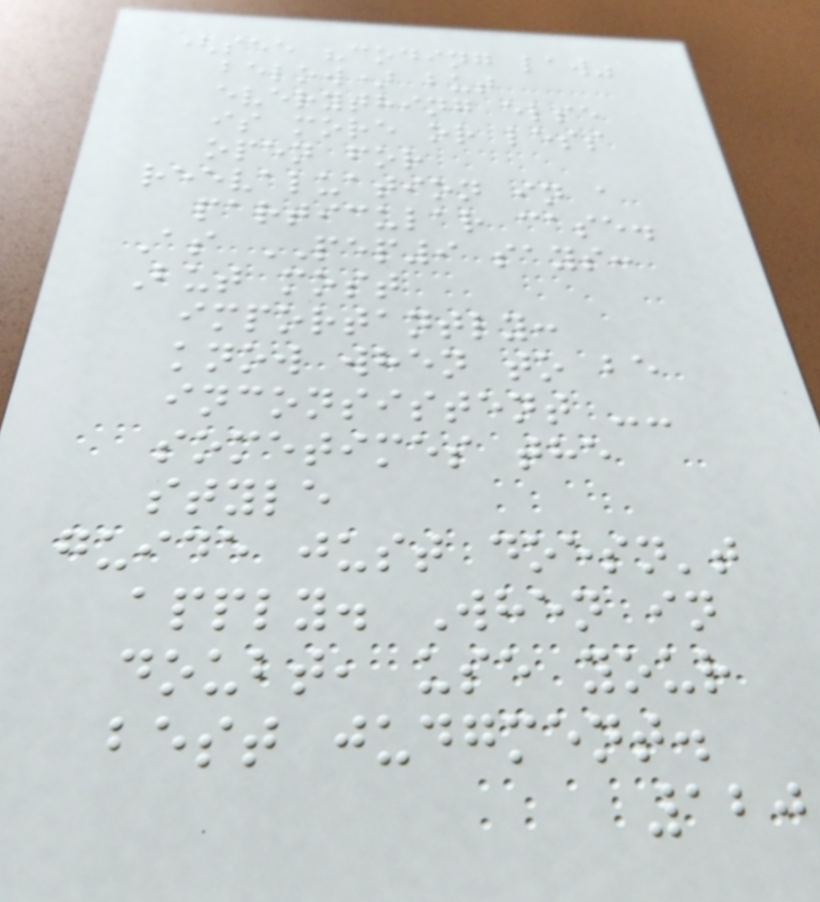(see "coding law"
below) but
everything else
is more or less
open for
reevaluation in a
particular case.
As PEP9 says:
But most
importantly:
know when to be
inconsistent --
sometimes the
style
guide just doesn't
apply. When in
doubt, use your
best judgment.
120
